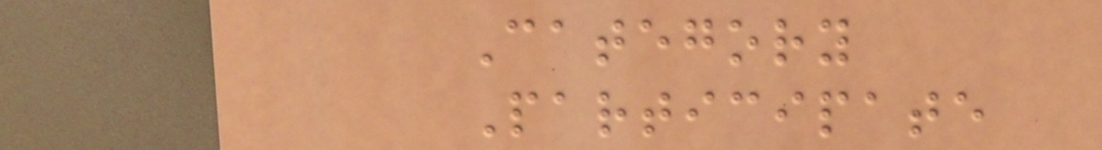Category
Participate
